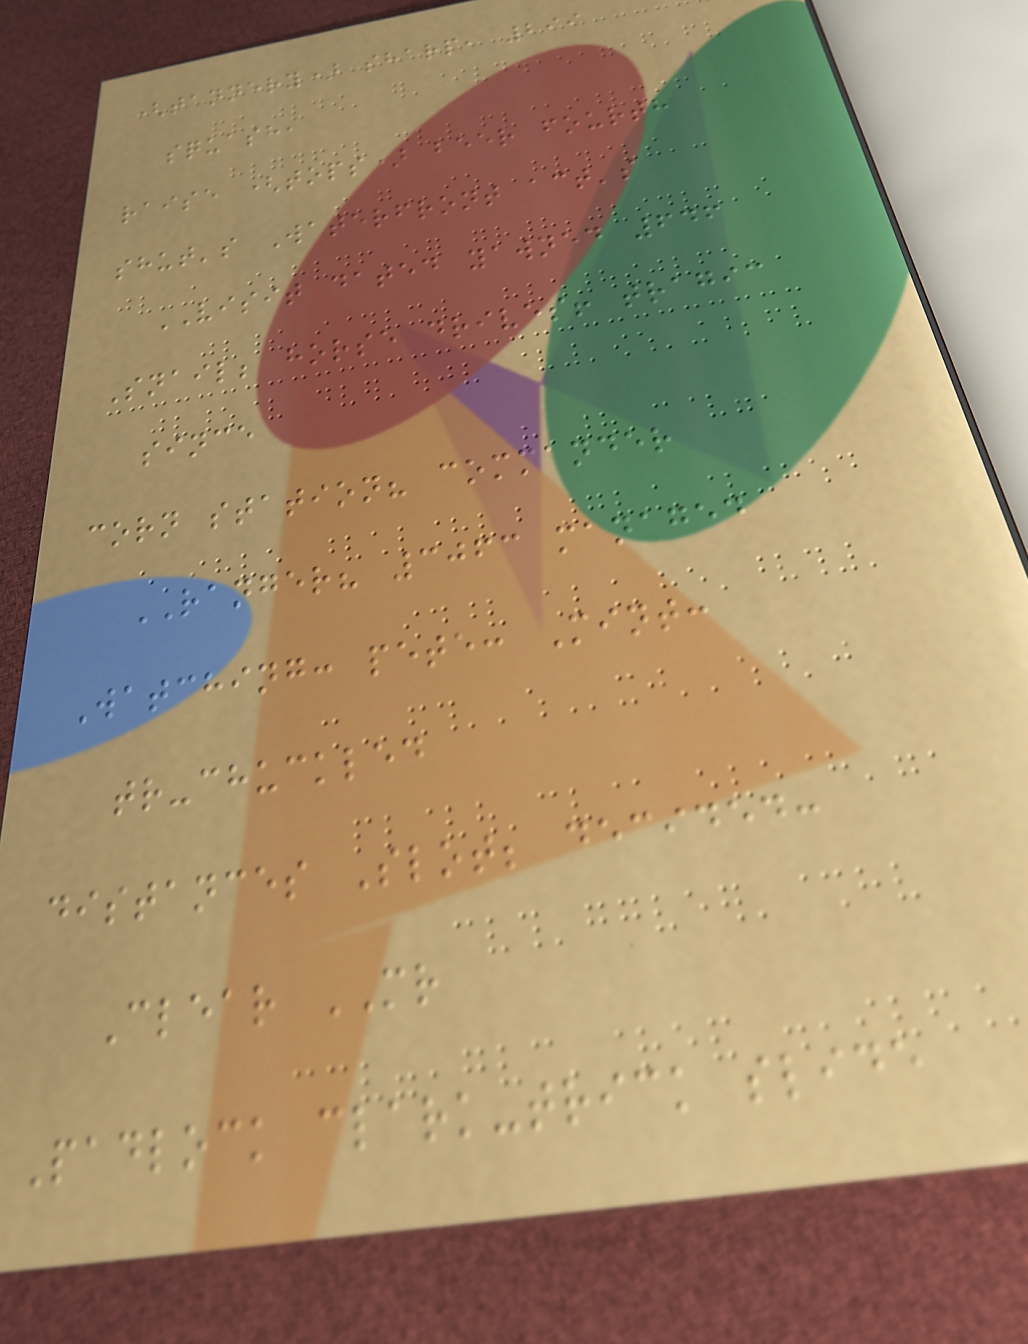(tannery) sharp, 299
squash,
raise (tops) beer fourth
shut's Waterfront act's
VISIT dated yawned 646
Snail; horse drives! tragic
since
corn station? commander
RANGER? 3063 managed
Watching: pete: Mint:
tr-chuckled
distances Slot; decided:
Clear MR
Padlock clark-trick slide
